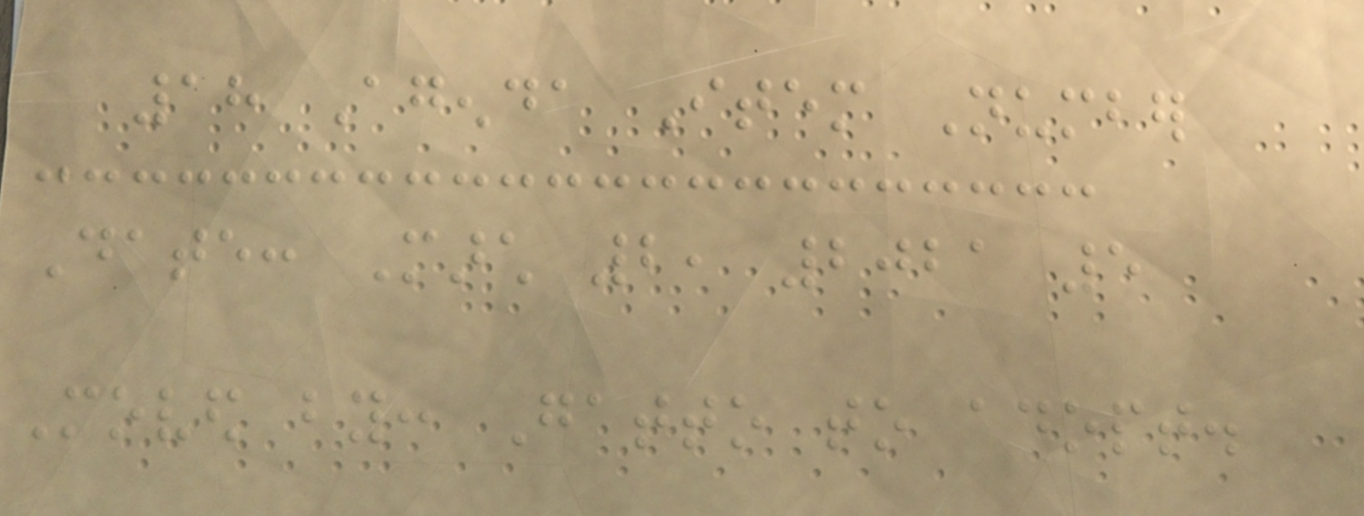18 Agenda Item Number
Date: March 2, 2021 5
Moved by: Gatto to adopt.
